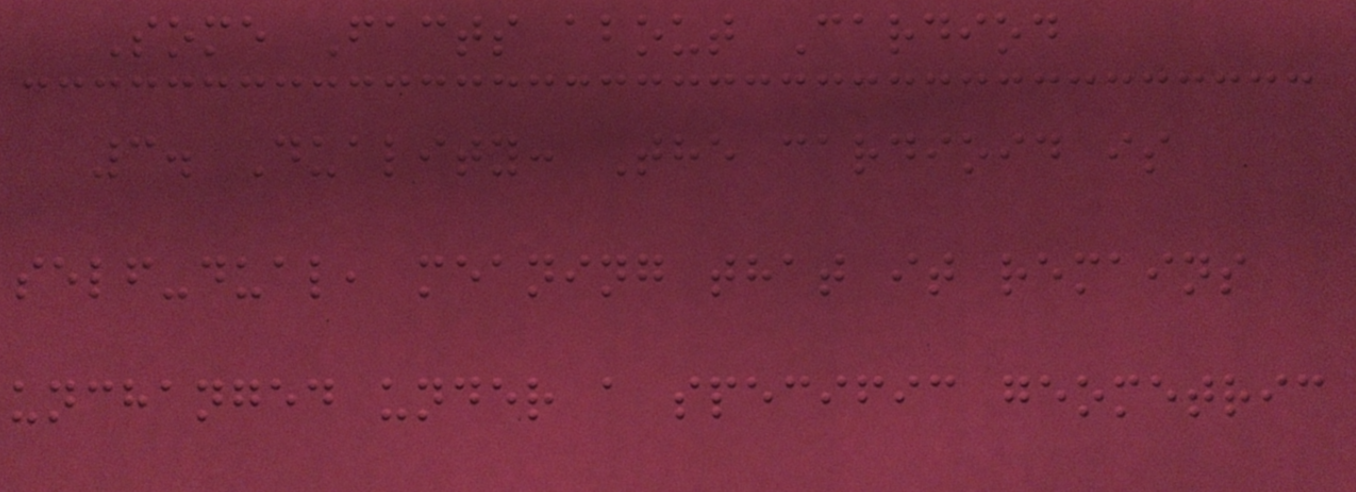Some Facts about Cardiod
3. Duality: The cardioid is
self-dual, meaning that it remains
unchanged under a specific geometric
